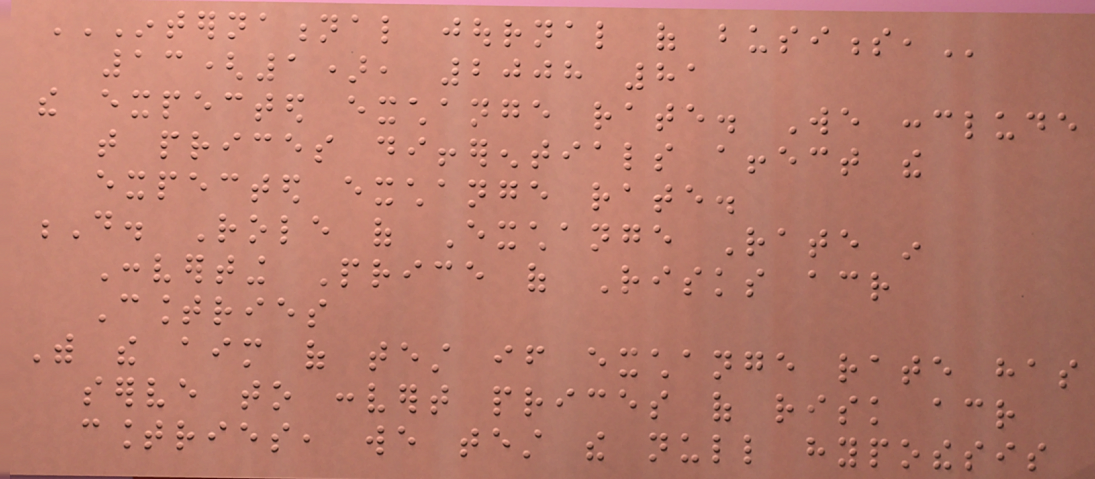INTERNATIONAL JOURNAL OF BUSINESS,
13(1), 2008 81
the expected exchange rate. We conclude
that prices differentials affect the
expected exchange rate.
D. Role of Exchange Rate in
Converting Price of Risks across
Countries
With the aim of test if exchange rate has
serve to convert prices of risk across
countries, we test the null hypothesis
